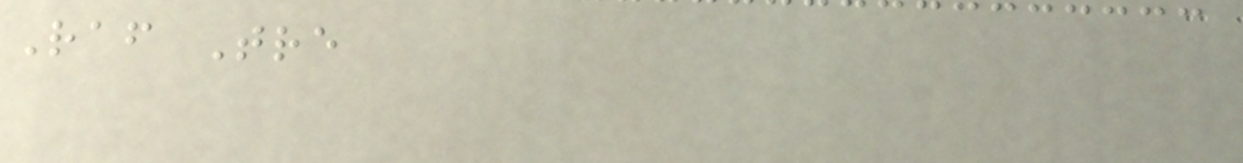Raf Tre
